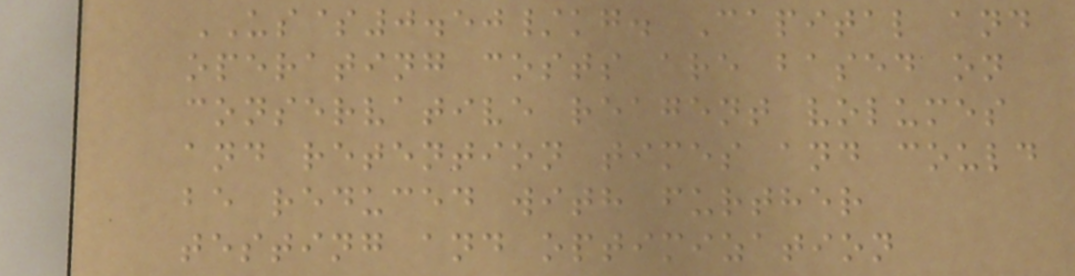US$0.50/kg. Capital and
operating costs are based on
conservative reagent volumes
and retention times and could
be reduced with further
testing and optimization
